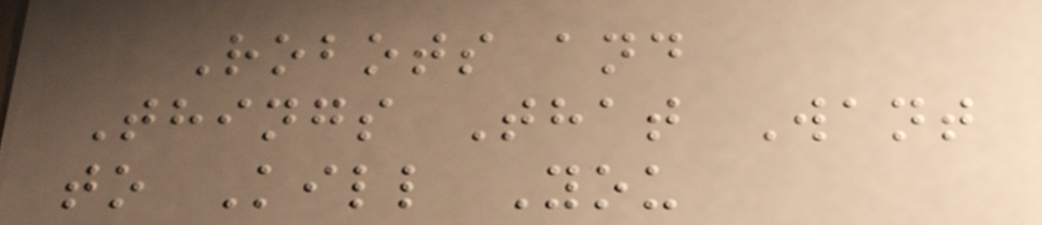Robots and
Things That Want
to Kill You
